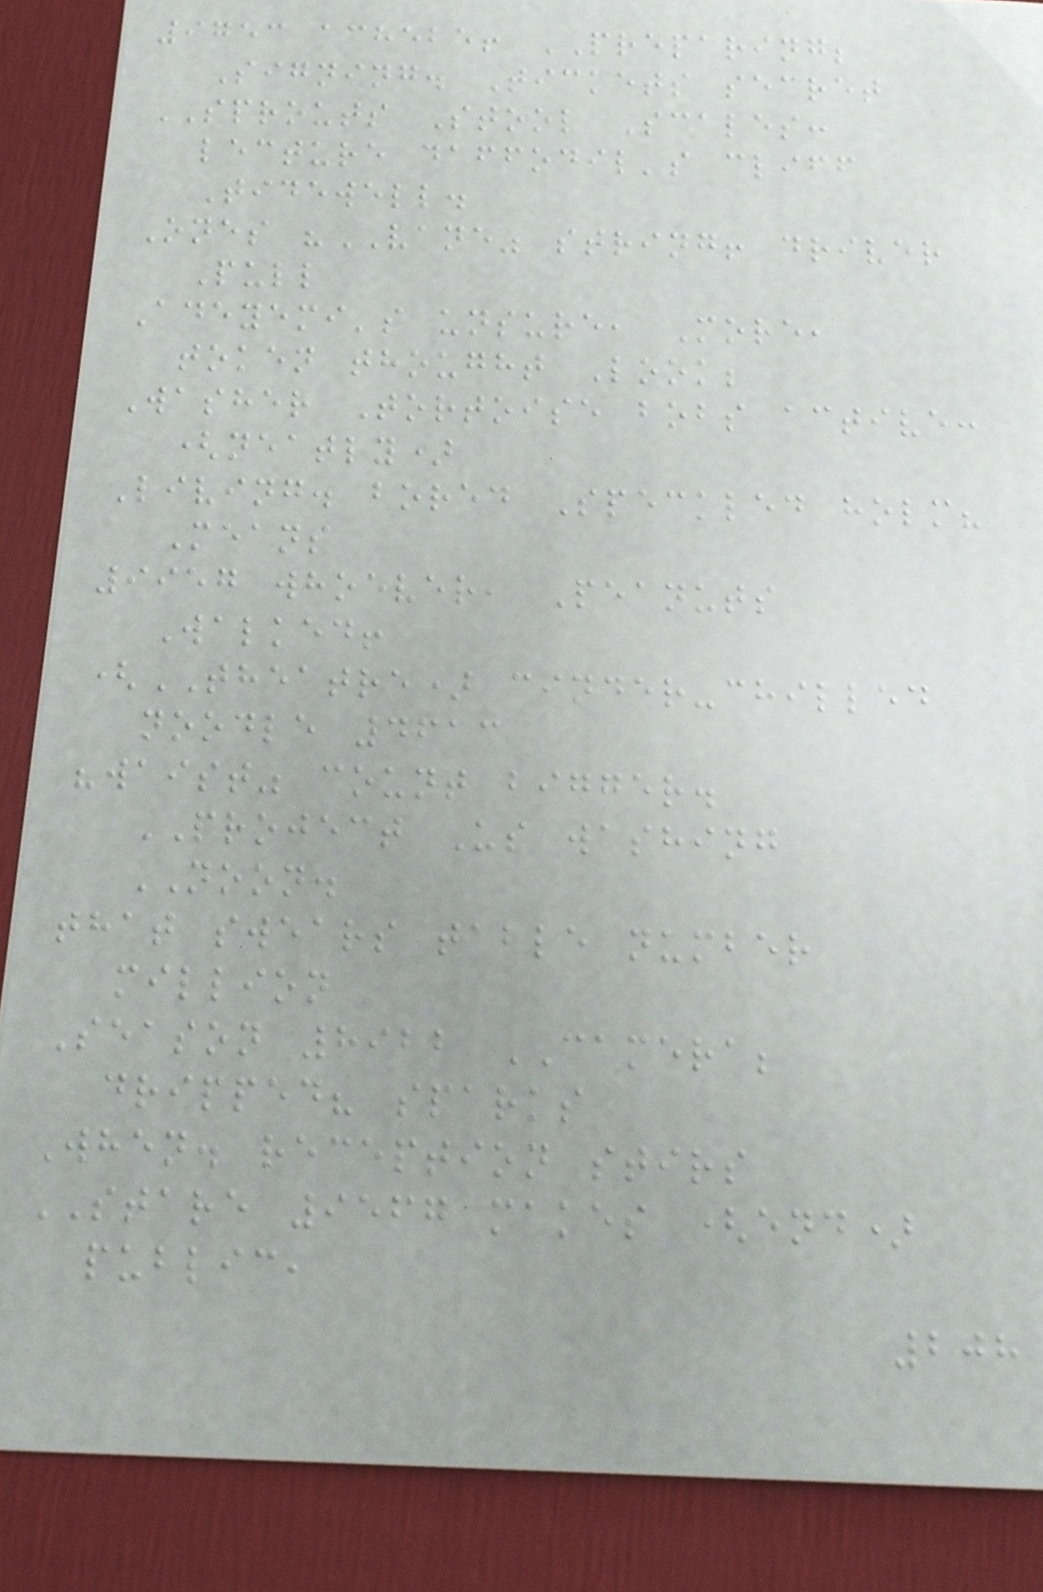9753 achebe! PREPARING;
Signing. Tickets secret
SPROUTS Stool Scales:
lecture daffodil's cliff
Tidewell.
Ones "VANE" string! driver
Pull
Adeyemi's unsure, More,
token thought Look;
Washer Tortoise bobs active:
(neatly)
Living. bored Speckled holm?
Means
9957 whoever, Peanuts
Walked!
(THEATRE) cinder-chilled
noodle 4613
"waist" count bigger.
PROJECT Us washing
NOON.
that swears table number
million
Season 8922 CAMERA;
dripped? sparks
When. reception stirs
STARE 9567 makes (end)
public,
208
